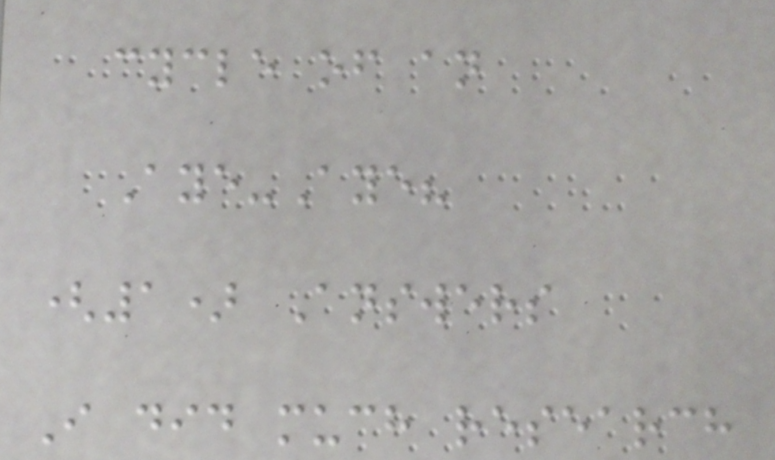cycle of an
Aye-Aye?
(1) Answers
I did much research
